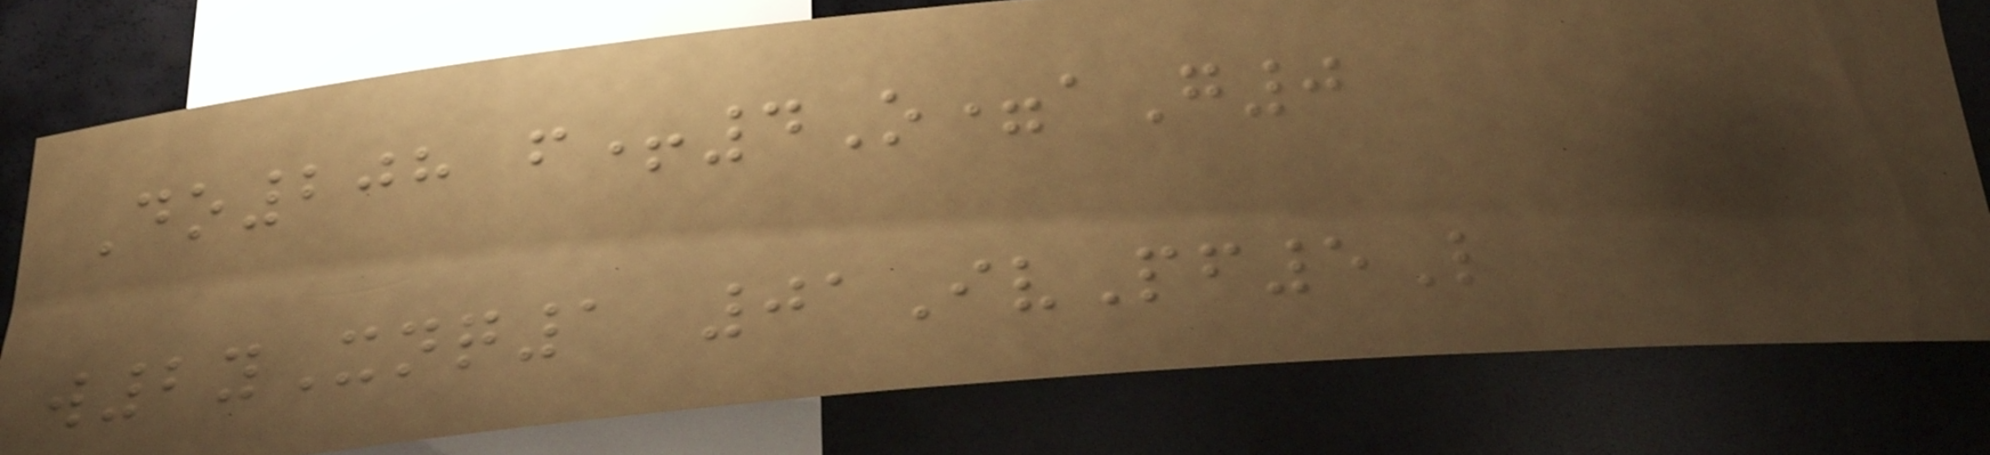Do208 f+4O=aG0
w2yXnq1 01IvPf5L
